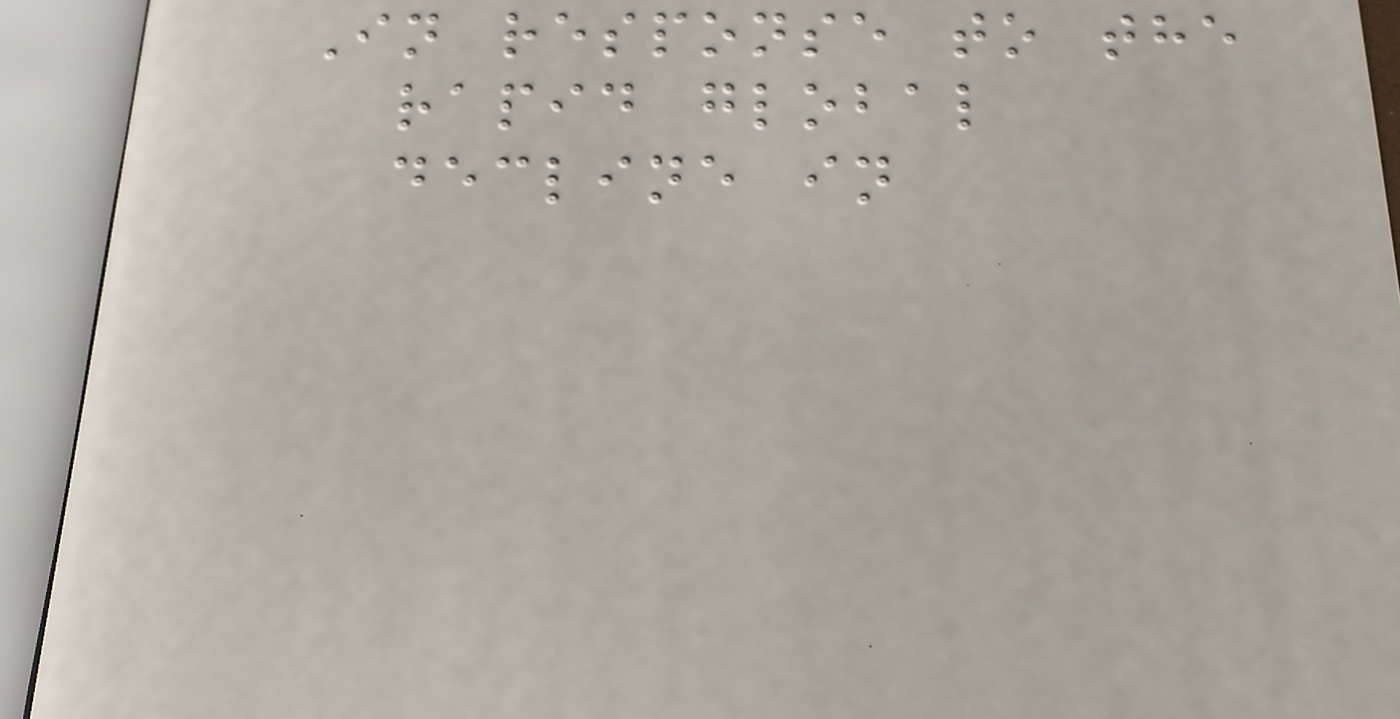In response to the
rapid global
decline in
